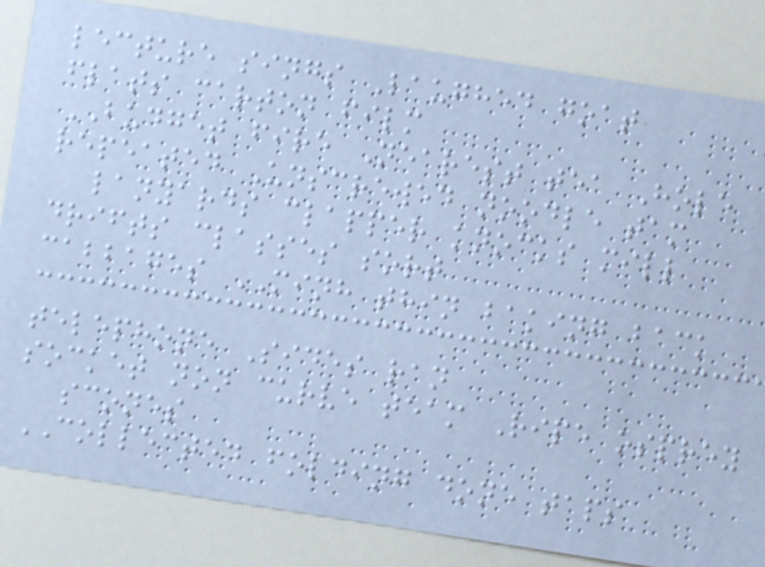lecture sings Laughed goat
flats carton film
BUDGET fire Nearest tea Hole
repeated Unscrewed noodle tam
lanyards clapper knocks mill
drifts classes sort
cabbages MINH thin baking back
telephone Sides ran
socket non curve team Ripe osprey
scones
COLLECTED folding done taps
